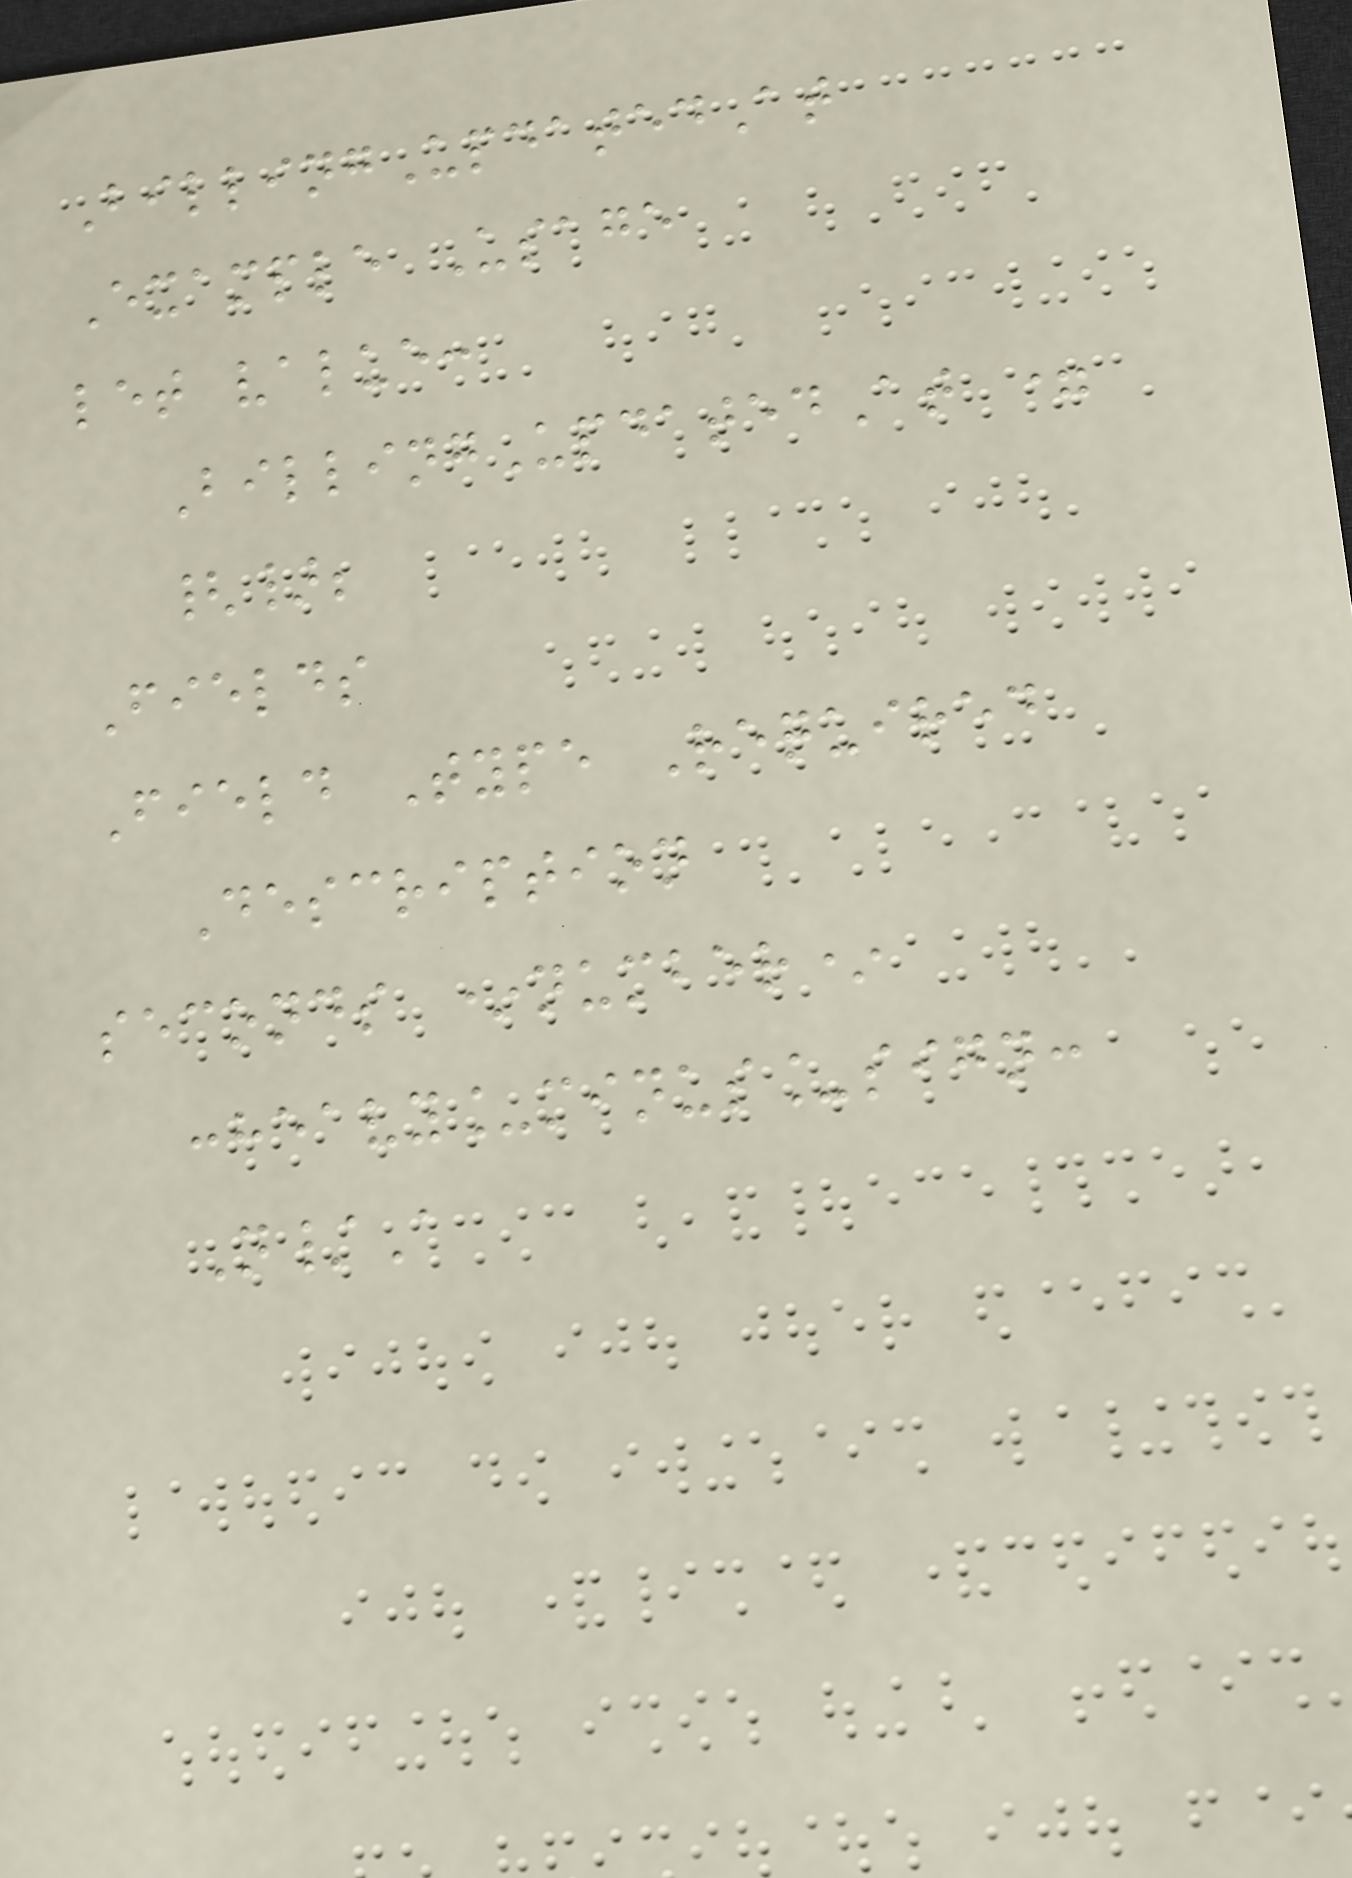BillingUpdatedAt
Example Usage
let value:
BillingUpdatedAt =
{};
Fields
Field Type Required
Description
seconds *number*
:heavy_minus_sign:
N/A
